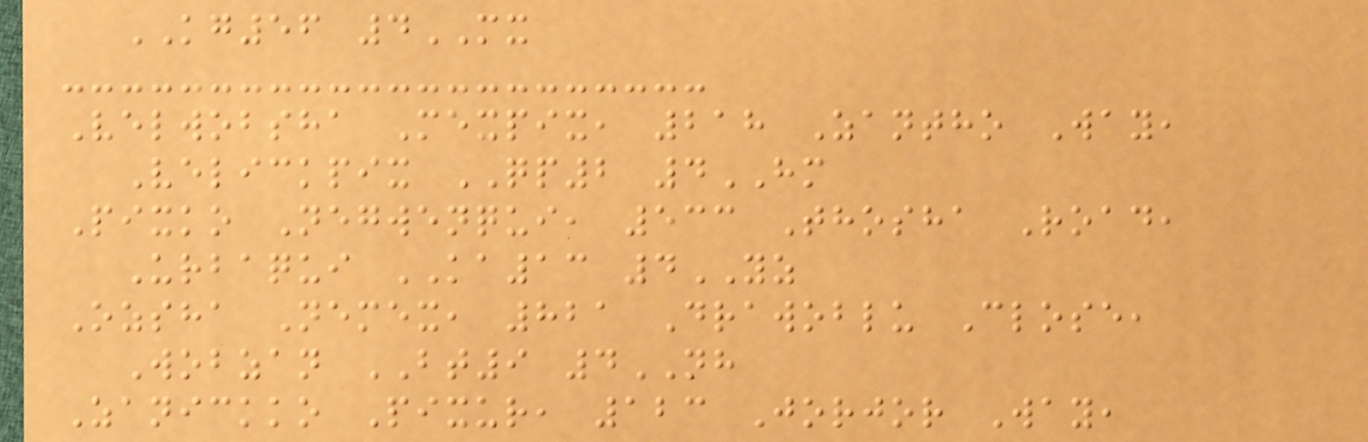KG56 4MX
Velwobsha Mexpix, 218 Zantho Way,
Velickpix QP2 4HM
Pixko Negwenqui, 533 Thosha Road,
Urbaqui KA13 4YZ
Ozsha Nemex, 821 Drawoblu Close,
Wobzan BT9 4NH
Zanickko Pixur, 123 Jorjor Way,
